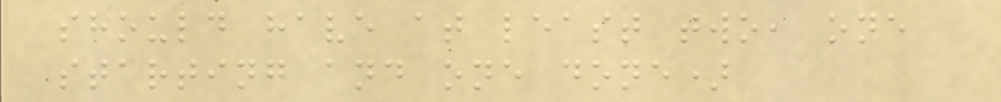should have at least two, one
starting and one done)
